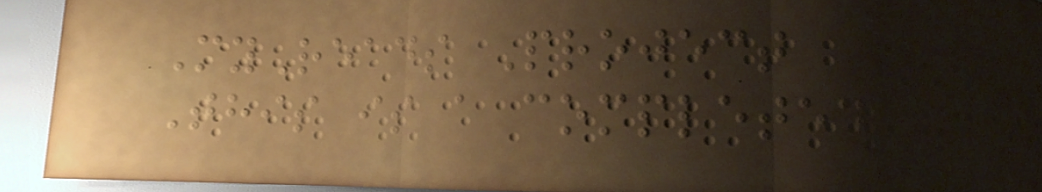MyReads Project
This is a completed
